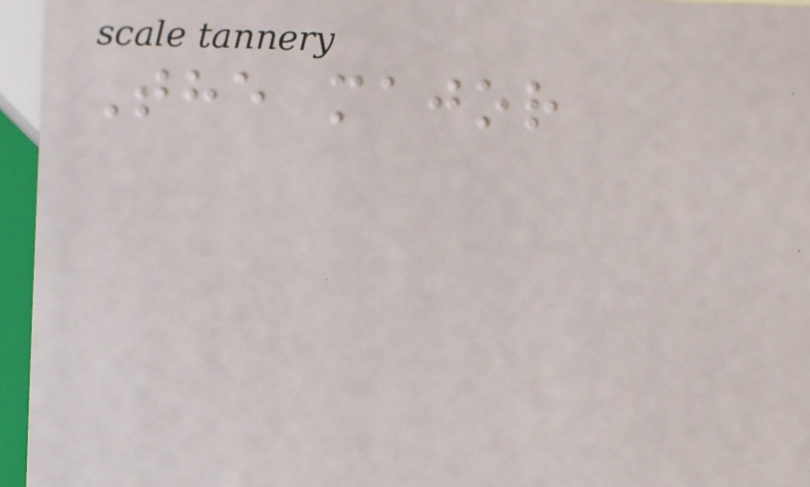The major
